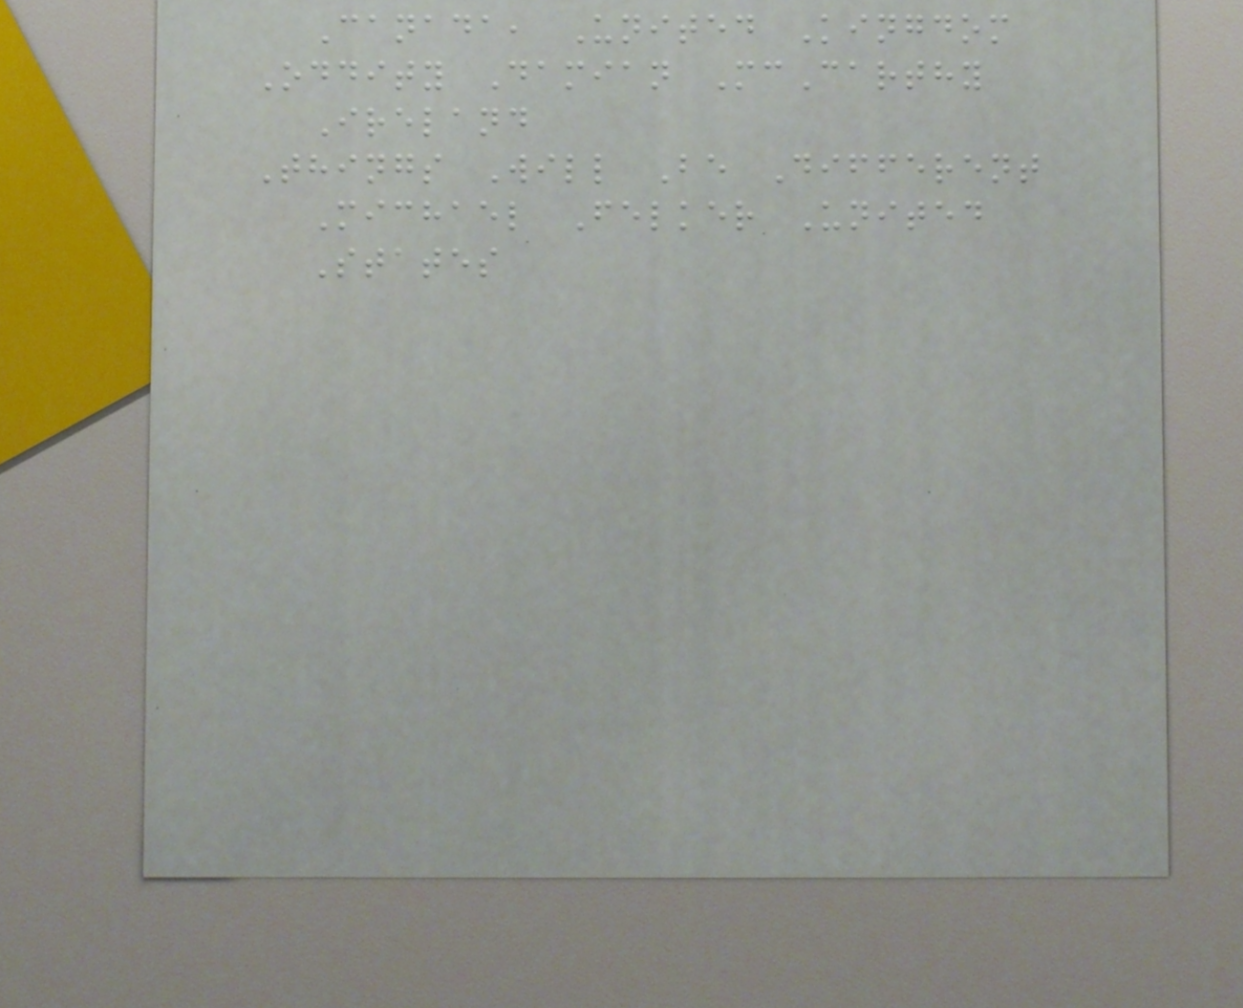Canada, United Kingdom
Oddity Damian McCarthy
Ireland
Things Will Be Different
Michael Felker United
States
